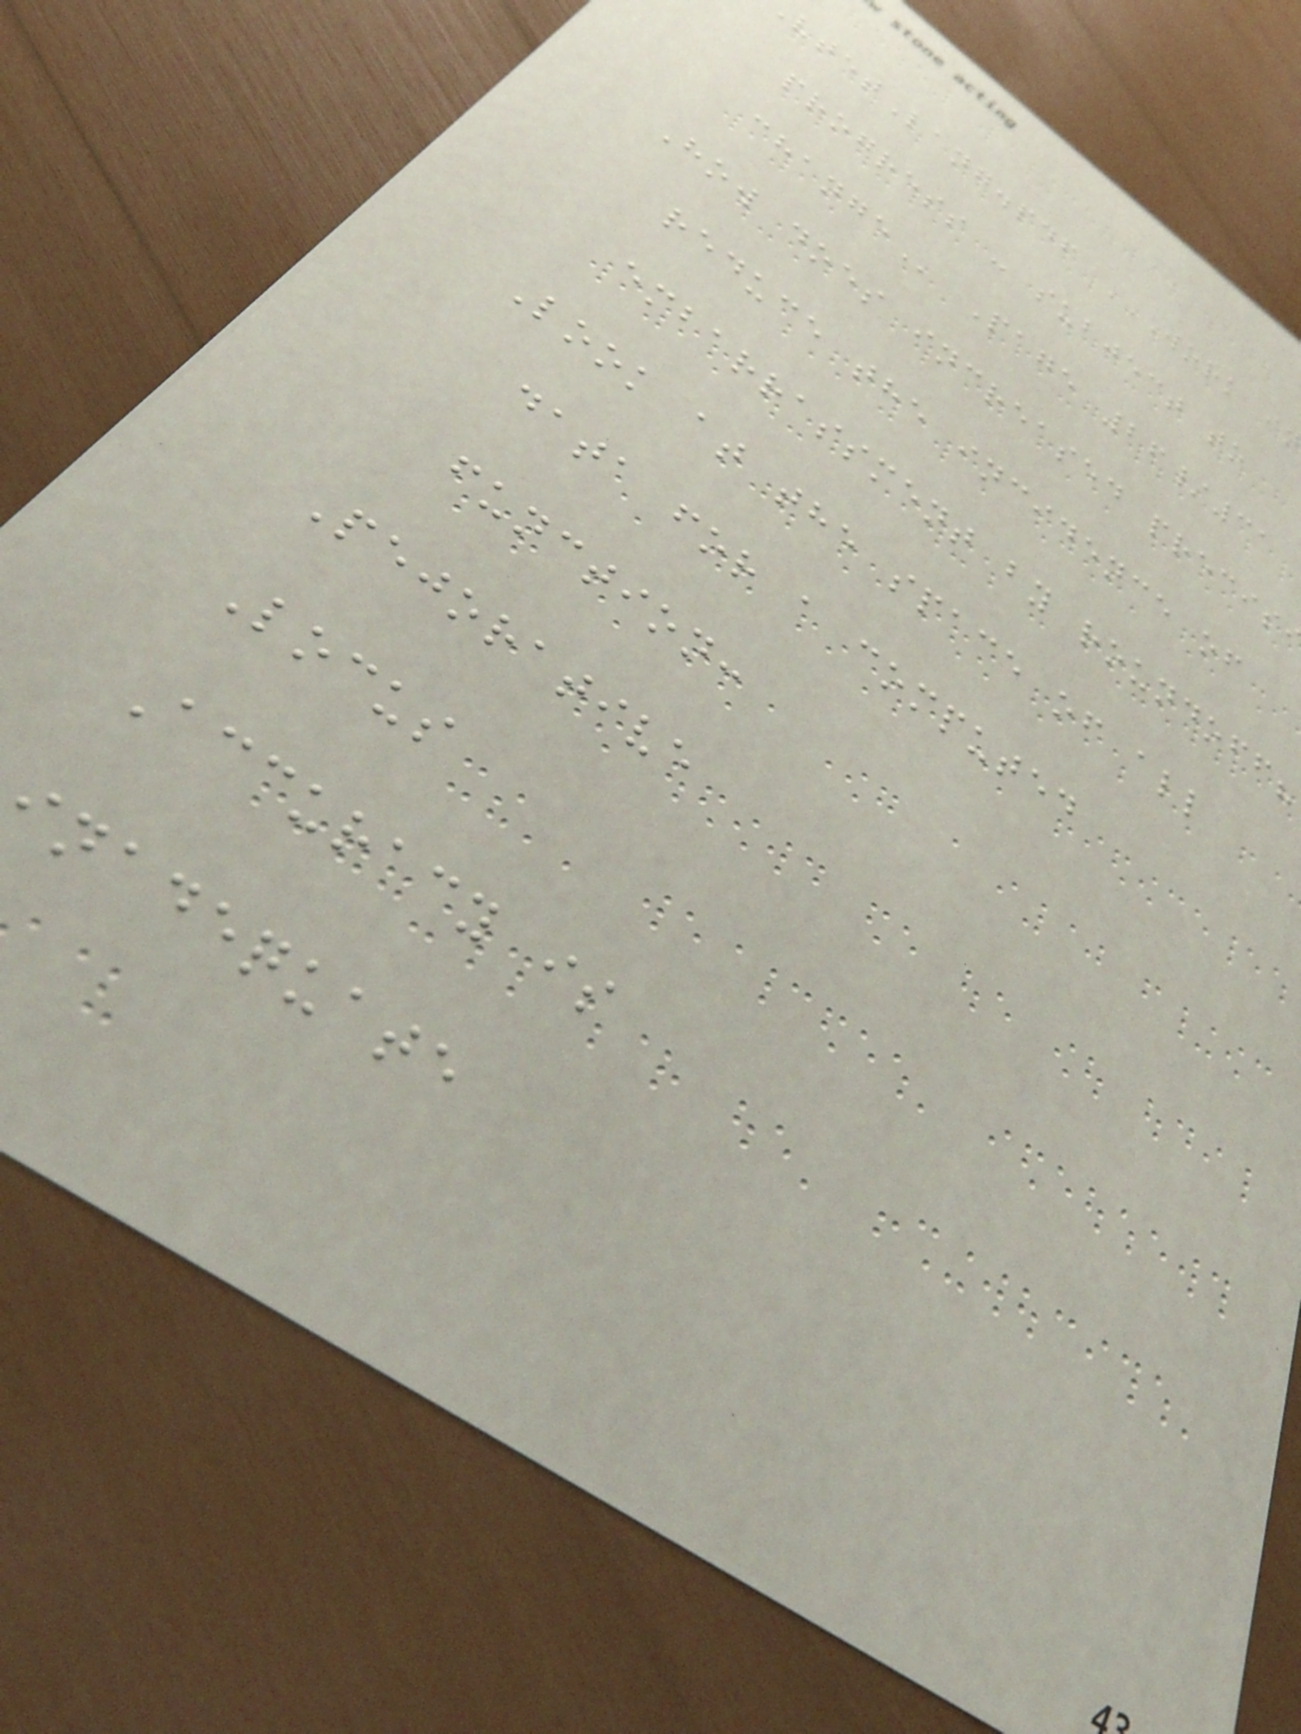progress - subject to
Page 26/31
How does increased precis
reduce the incidence of
embarrassment by roundoff?
Look at the space of all
data for a computed
function:
Pejorative
Locus
Accuracy is
nadequate
